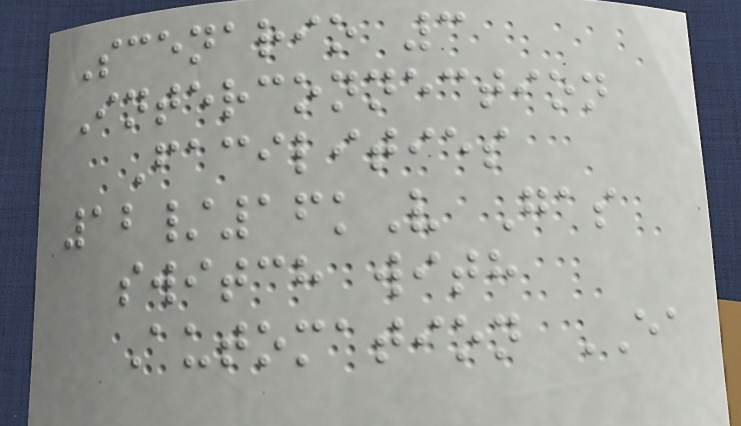Scenario 3
Interconnection
Facilities
12/16kV Gas
switch with
Automation EA
